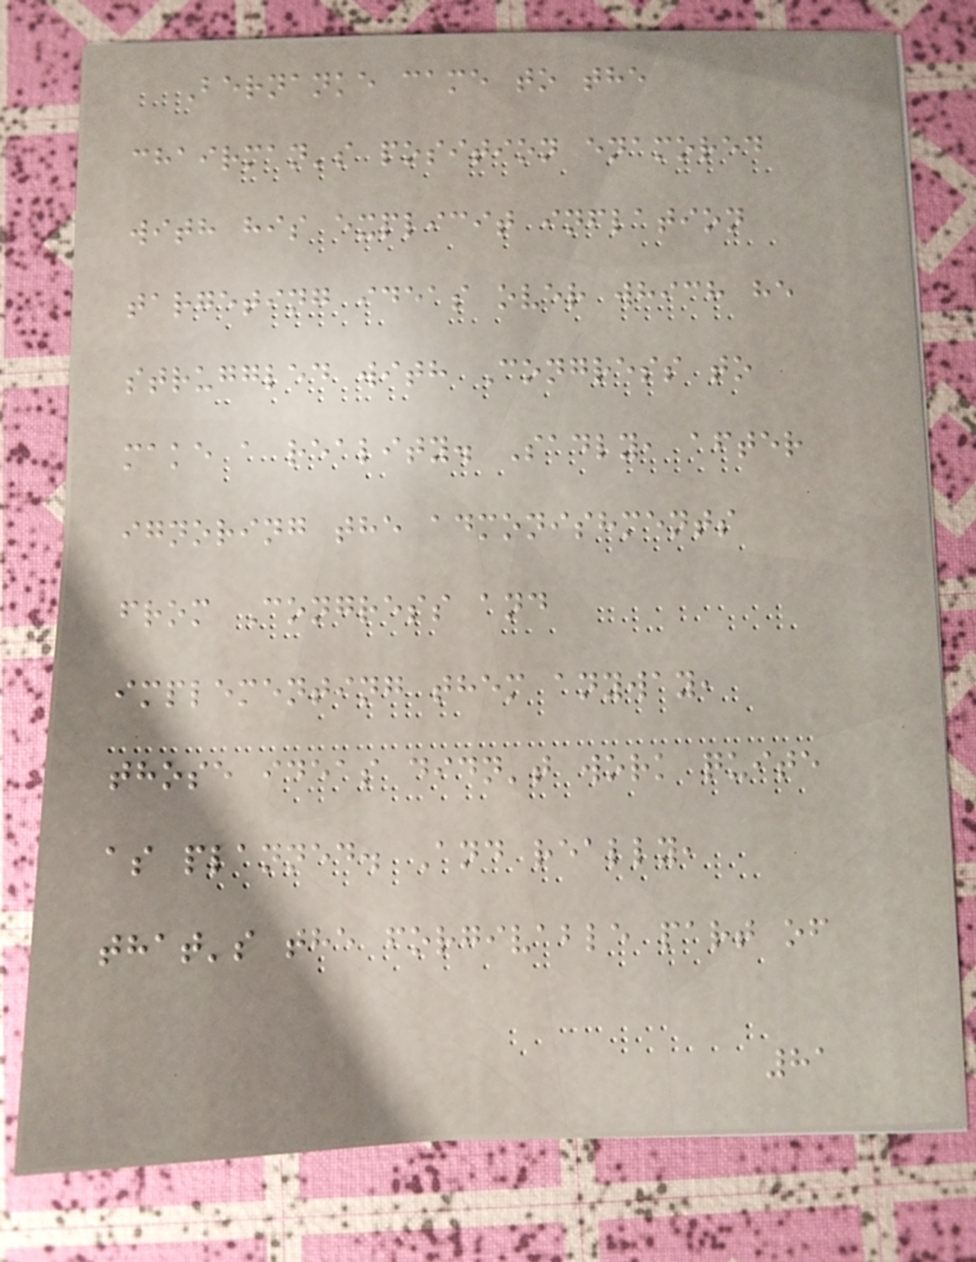Bernanke came to the
chairman's position enamored
with his explicit inflation
targeting ideas over which he
struggled with Congress to
make a reality. Sadly, after
ignoring the admonishments
from Congress and
implementing them anyway,
those ideas didn't work quite
as planned. And really,
that's the forgivable part of
81
